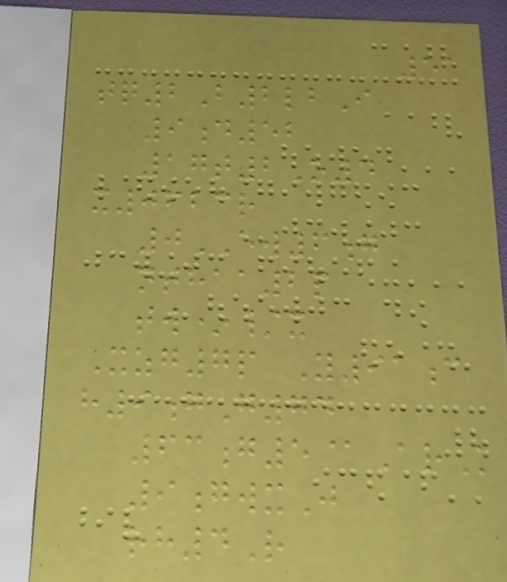51
tq2B2lbI
9d52
17t2O4
x0623r
0EW6g
nthaa2p
tw*/x
Xzg7p Y91c
h9gG74
63g5@ArK
9gwxJ
rh4R
